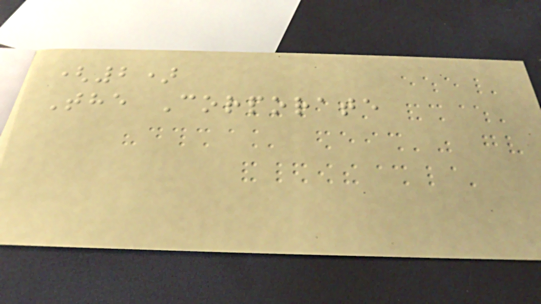(2)
The Corporate
